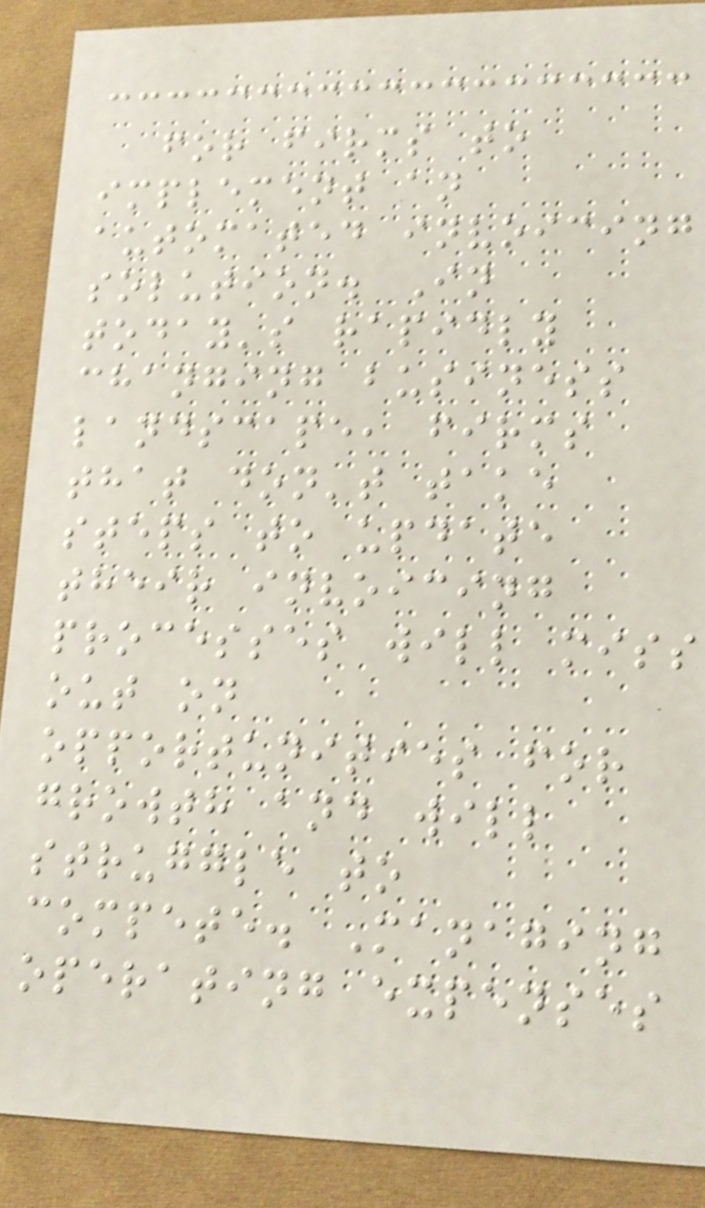for firms to
implement an
automated invoicing
solution. In
today's rapidly
changing business
landscape, firms
that don't take
steps to update
their invoicing
processes will miss
out on
opportunities for
growth and will
struggle to
compete. Managing
operating expenses
